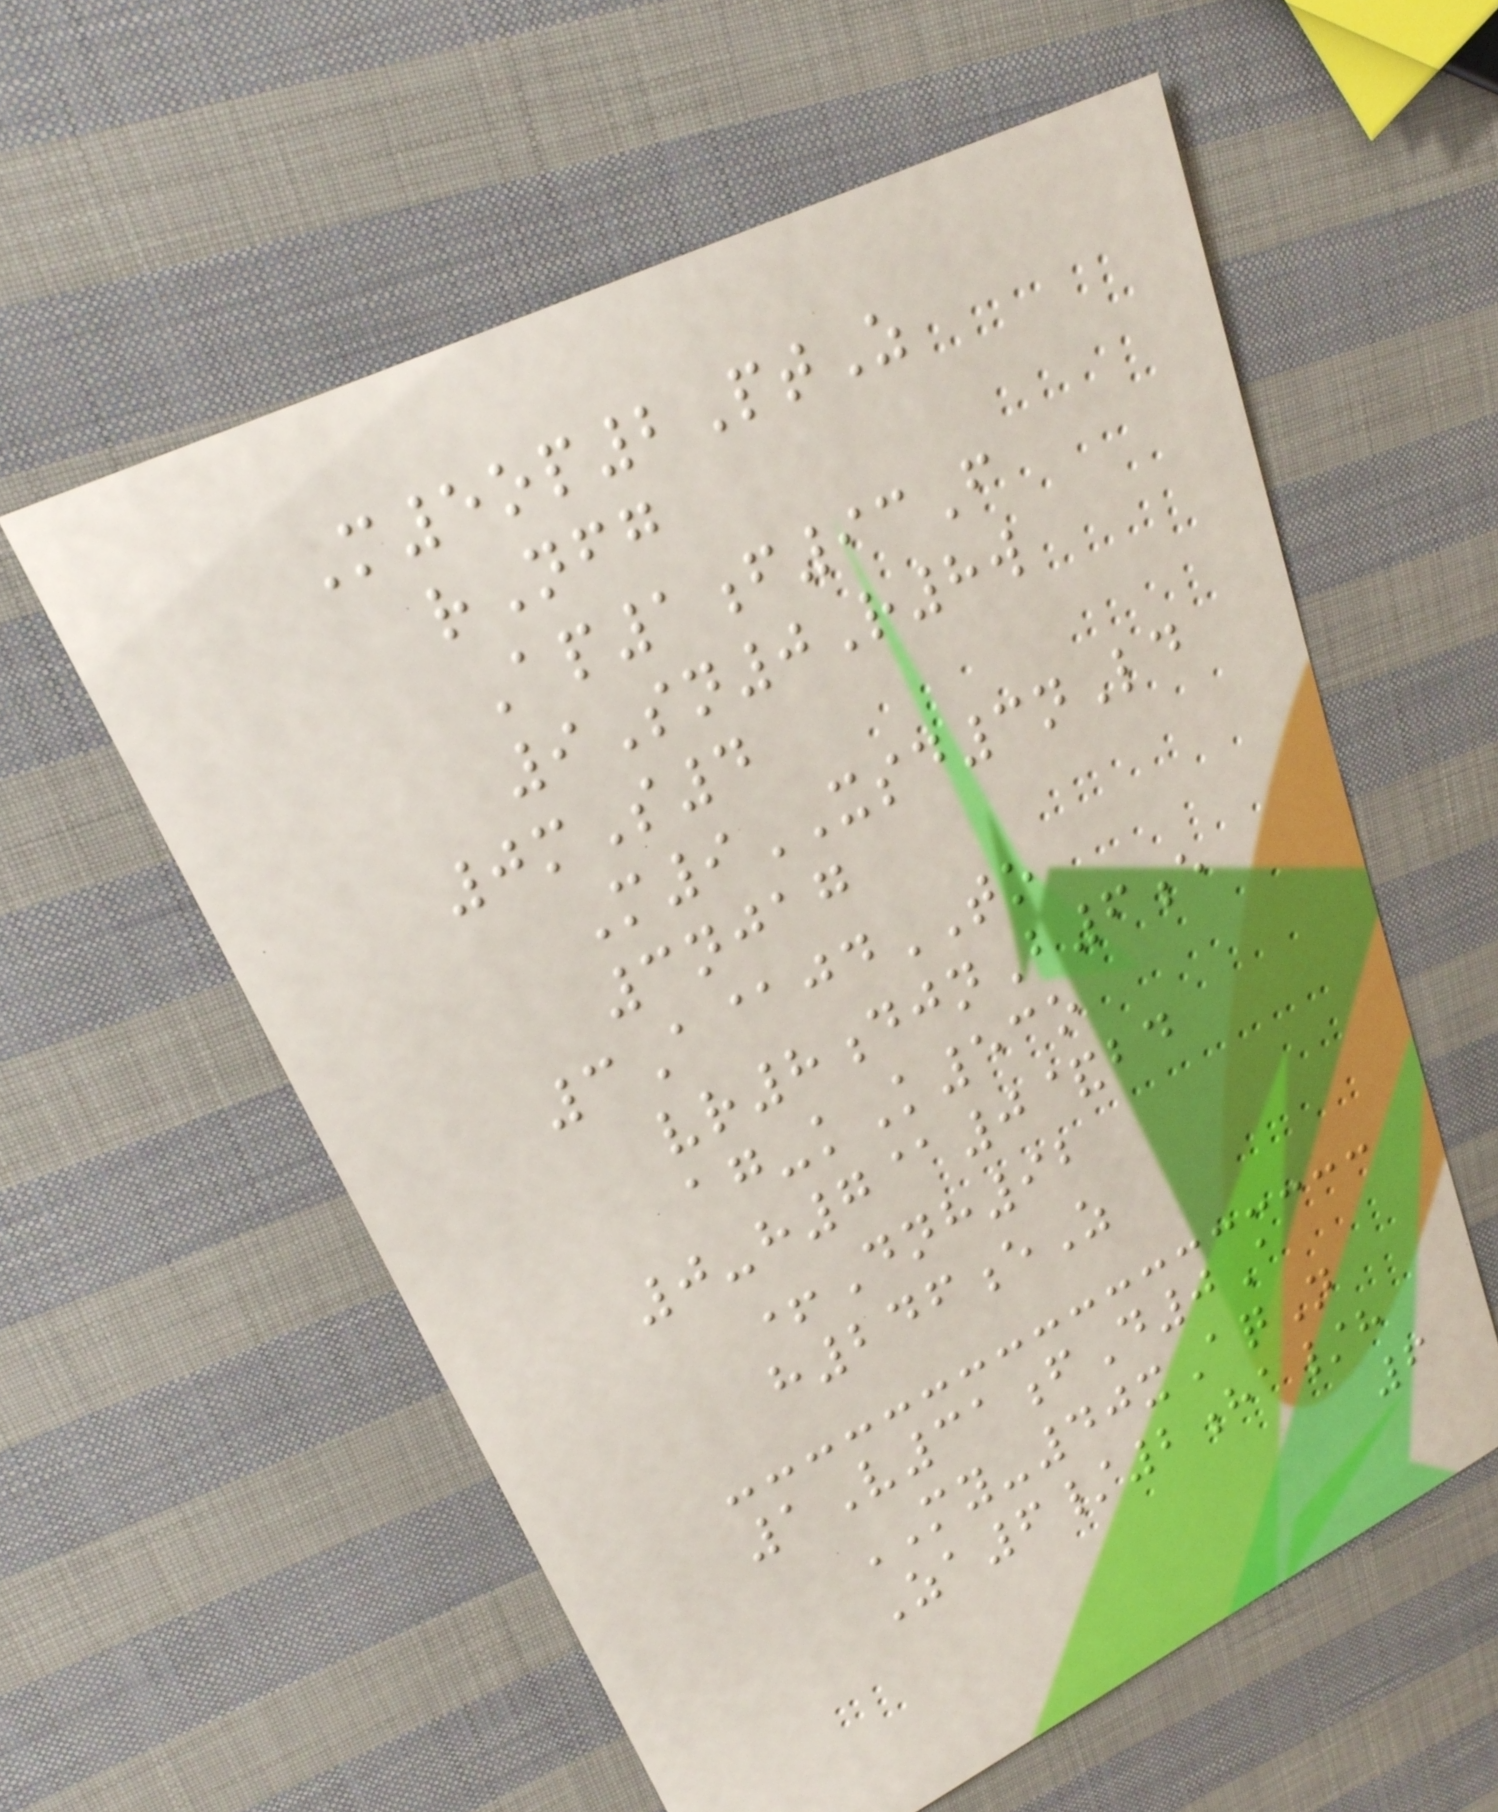M5op2PtZ
rNfg
Ap1f93F
9Sn0R8w
0mS4
M9XSD3nLd
3njag
3A@jdTO
vr8djnB6e
ag-kK53o
0-h7@0&bd
+Dnh92
h246eZ
1V31fD0A
MY-40xAqN
Za6/2ha/h
6
